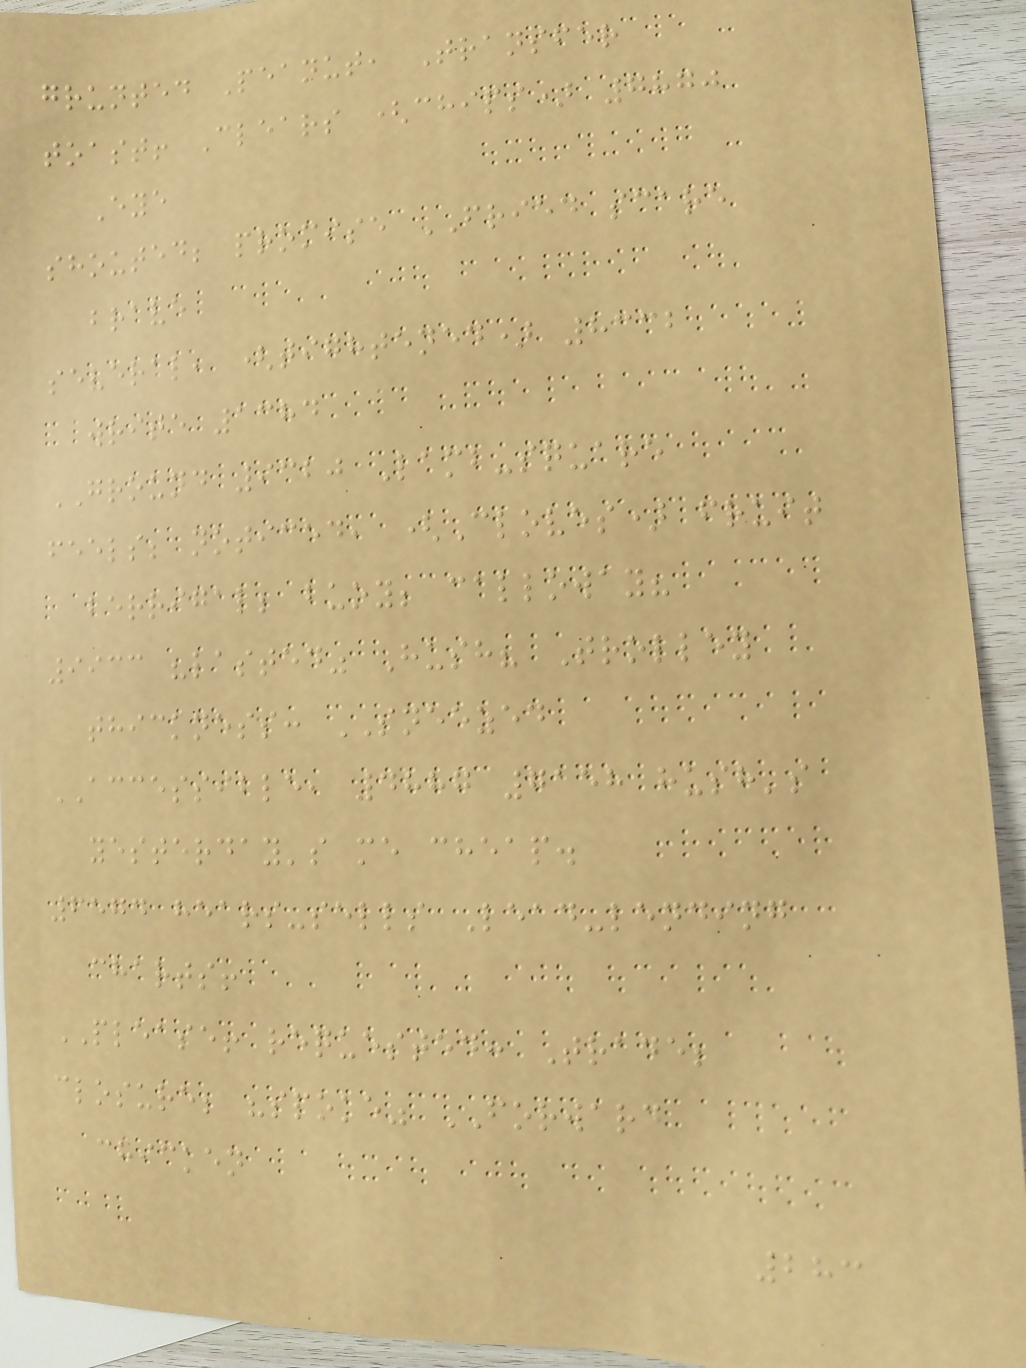grunted Peanut, Transfer
toast! Clears (chips) 7870
Eye
shouted; promise FRIED scare
brave
several, (tightened) 8332
write 1384
GROUND 9320 Lamb-square
feels; noticed, (Cloves) fruit
berrigal; buoy; calloway?
9933 "lasted" Hush? Trolley
thickness: SNEEZED
ACCESSIBLE, 4887 7158 hush's
yesterday's me cheap.
6574 hears-sells Lead-lending
charts!
PLEASE! requested: Trade;
closure; "spoke" FORWARD
chicken
283
